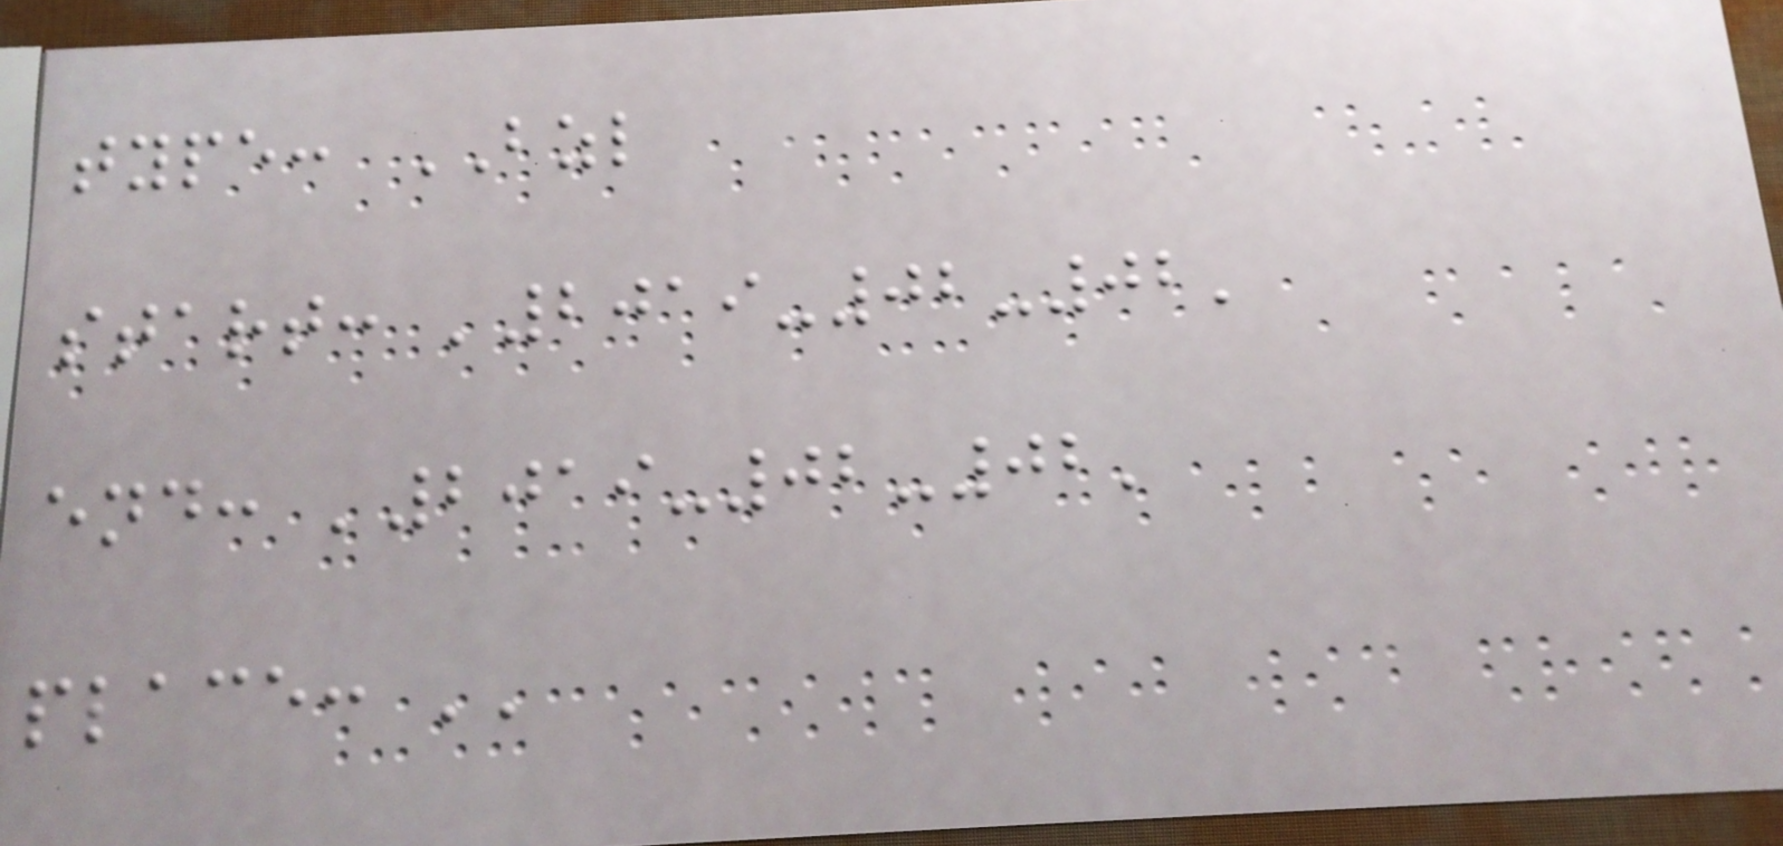type: BZL
start: '2019-02-02'
end: '2019-02-02'
place: ''
